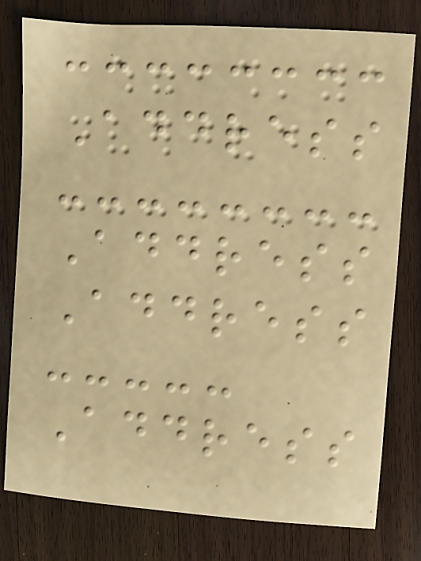Address
Address
Address
Address
